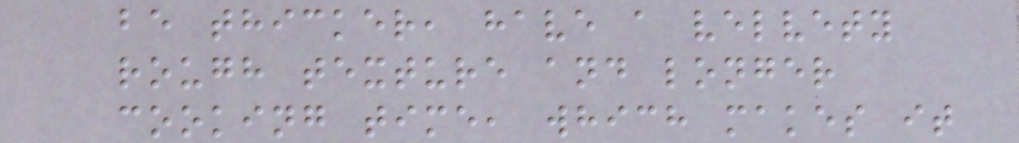be thicker, have a velvety
rough texture and longer
cooking time, which makes it
